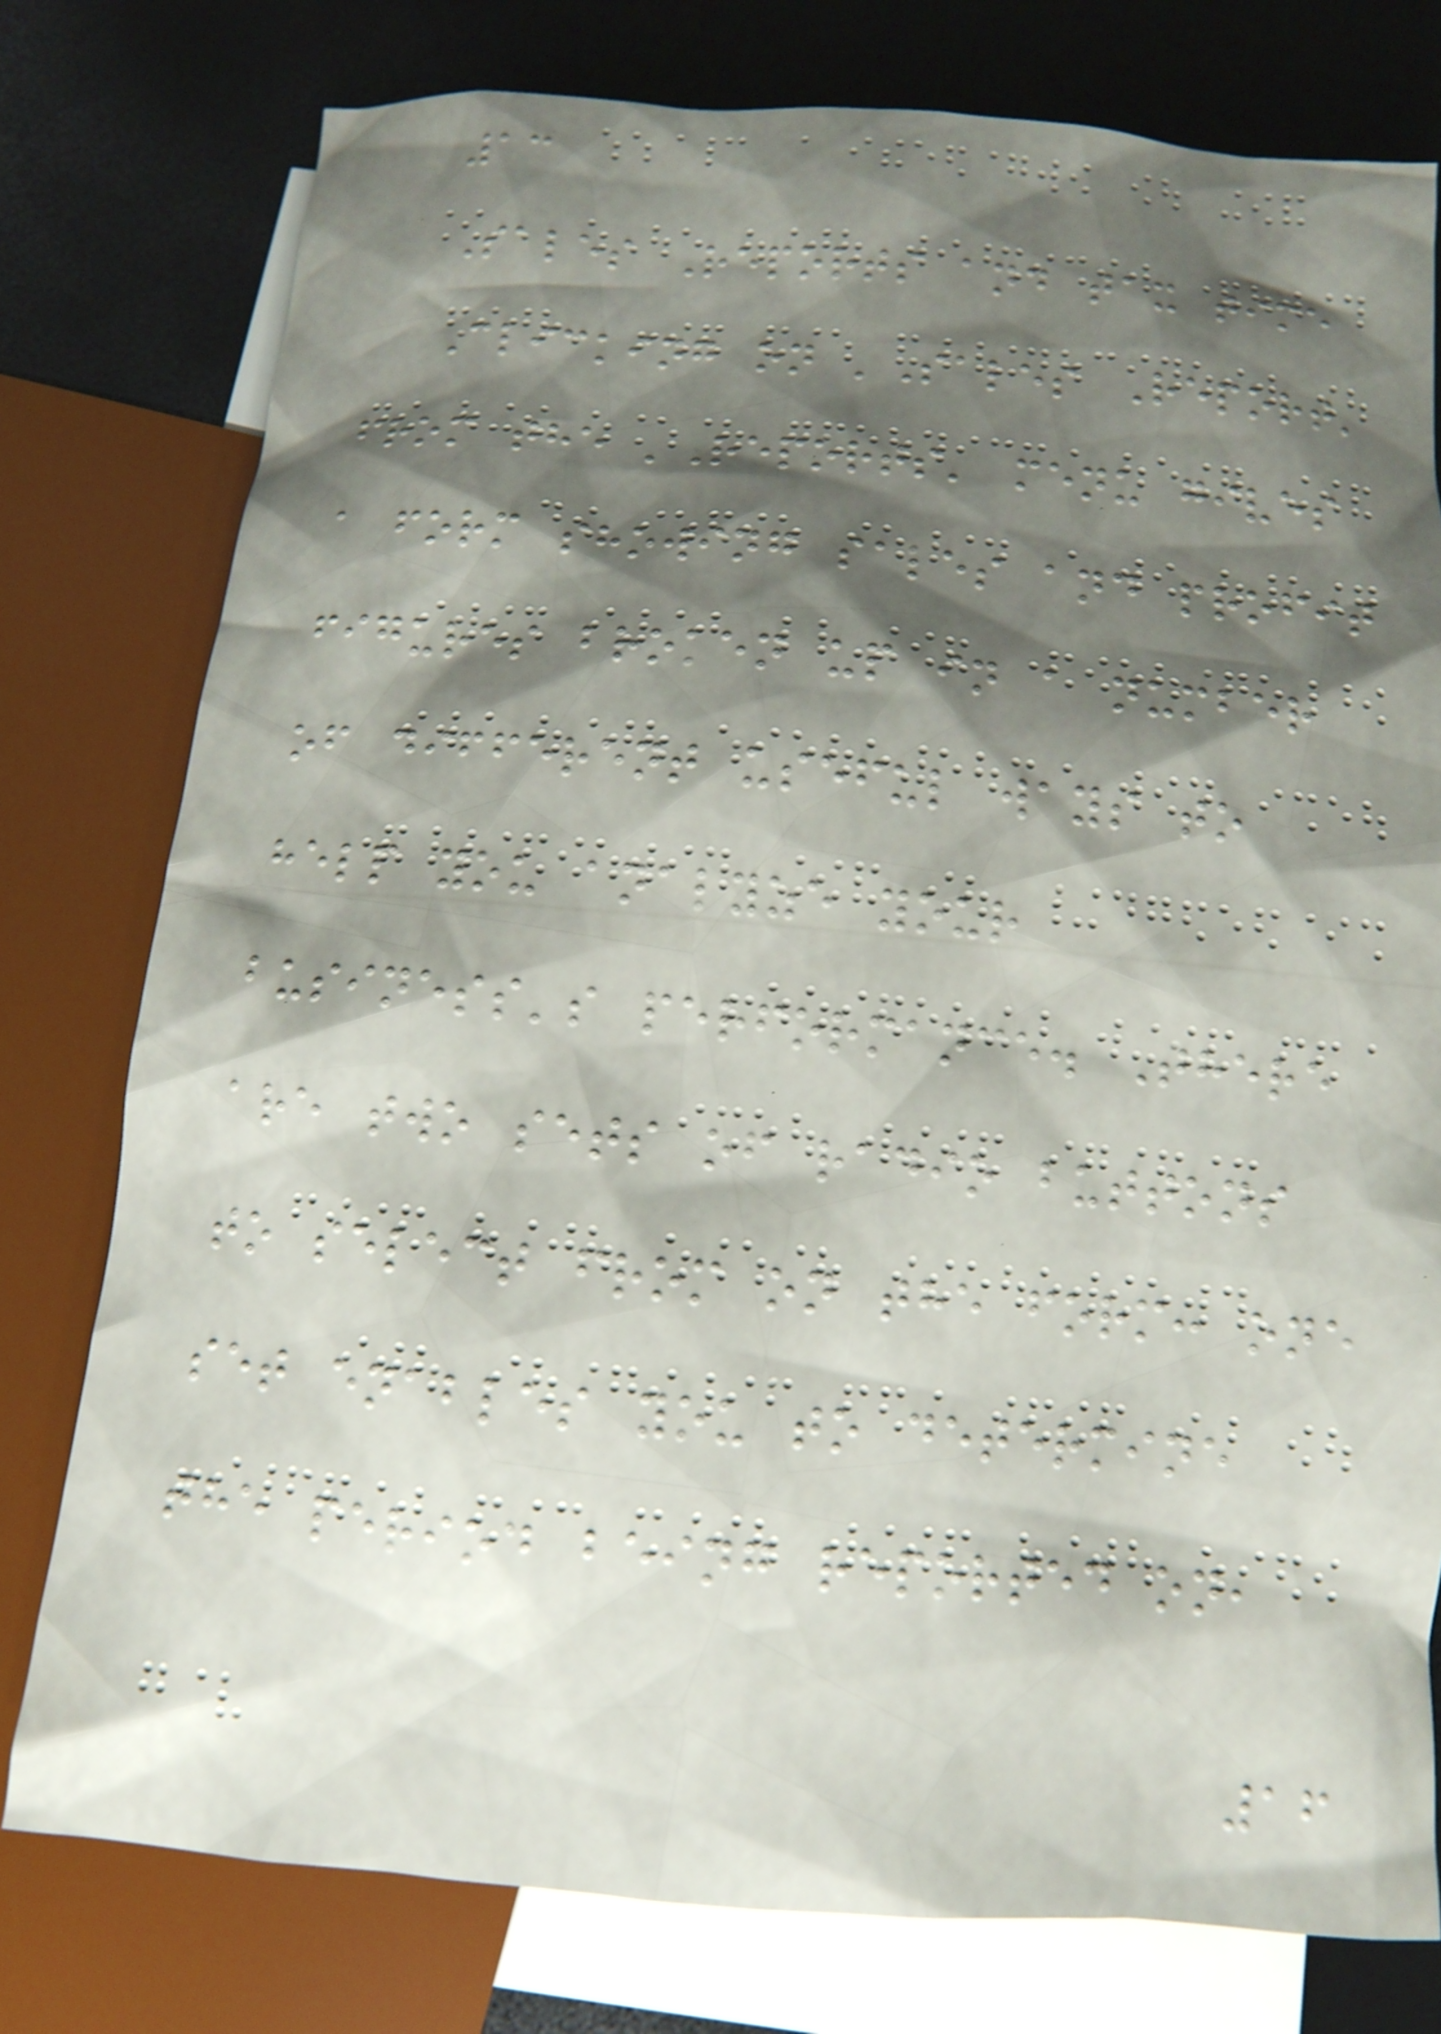13
Sales Reports and tax time
Clicking on 'Sales Report'
from the 'Reports' menu gives
a form showing sales and profit
figures broken up in a number
of different useful ways to
help you analyze your
business's performance. There
are two sets of radio buttons
to select from on the form: one
set enables you to determine
the period being reported on,
16
